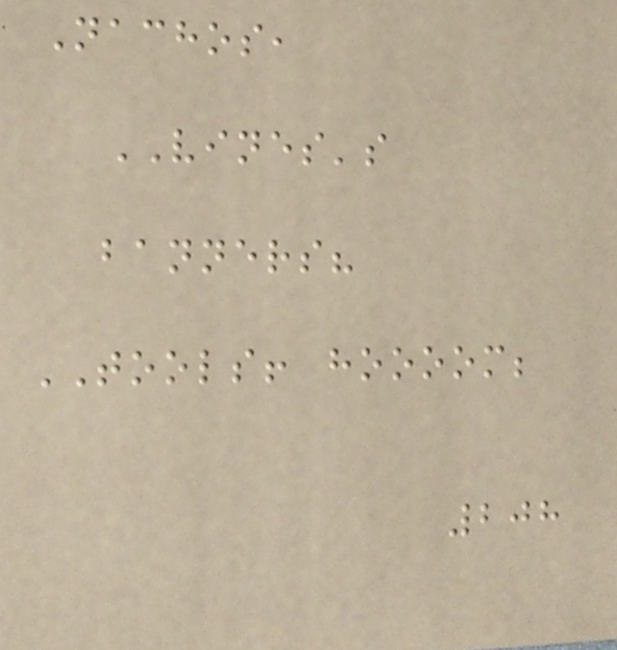Nachos,
VINES's
banners?
TOOLS! hoooom;
208
